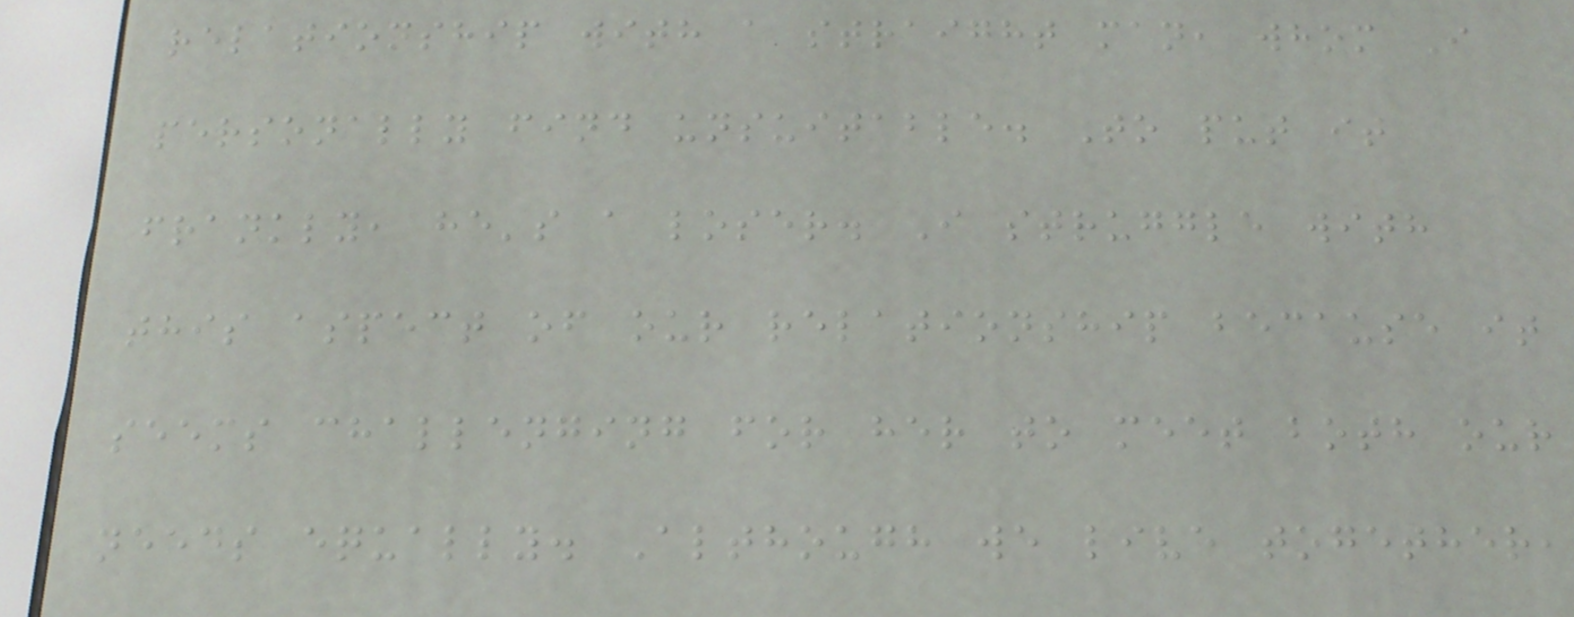relationship with a straight man, whom I
personally find unsuitable. To put it
frankly, he's a loser. I struggle with
this aspect of our relationship because it
seems challenging for her to meet both our
needs equally. Although we live together,
